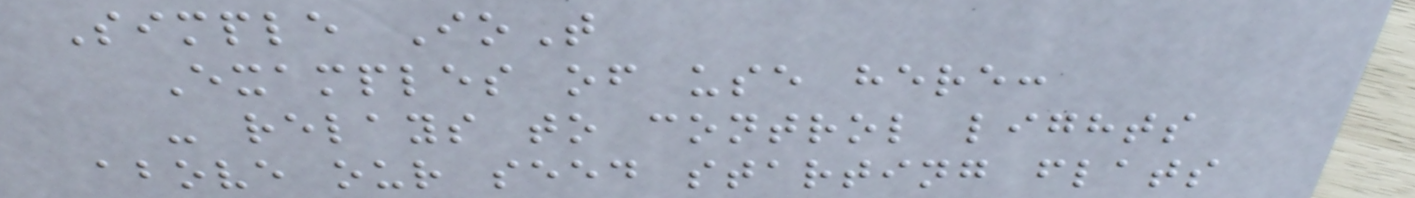Simple IoT
Examples of use here:
- relays to control lights
above our seed starting flats
